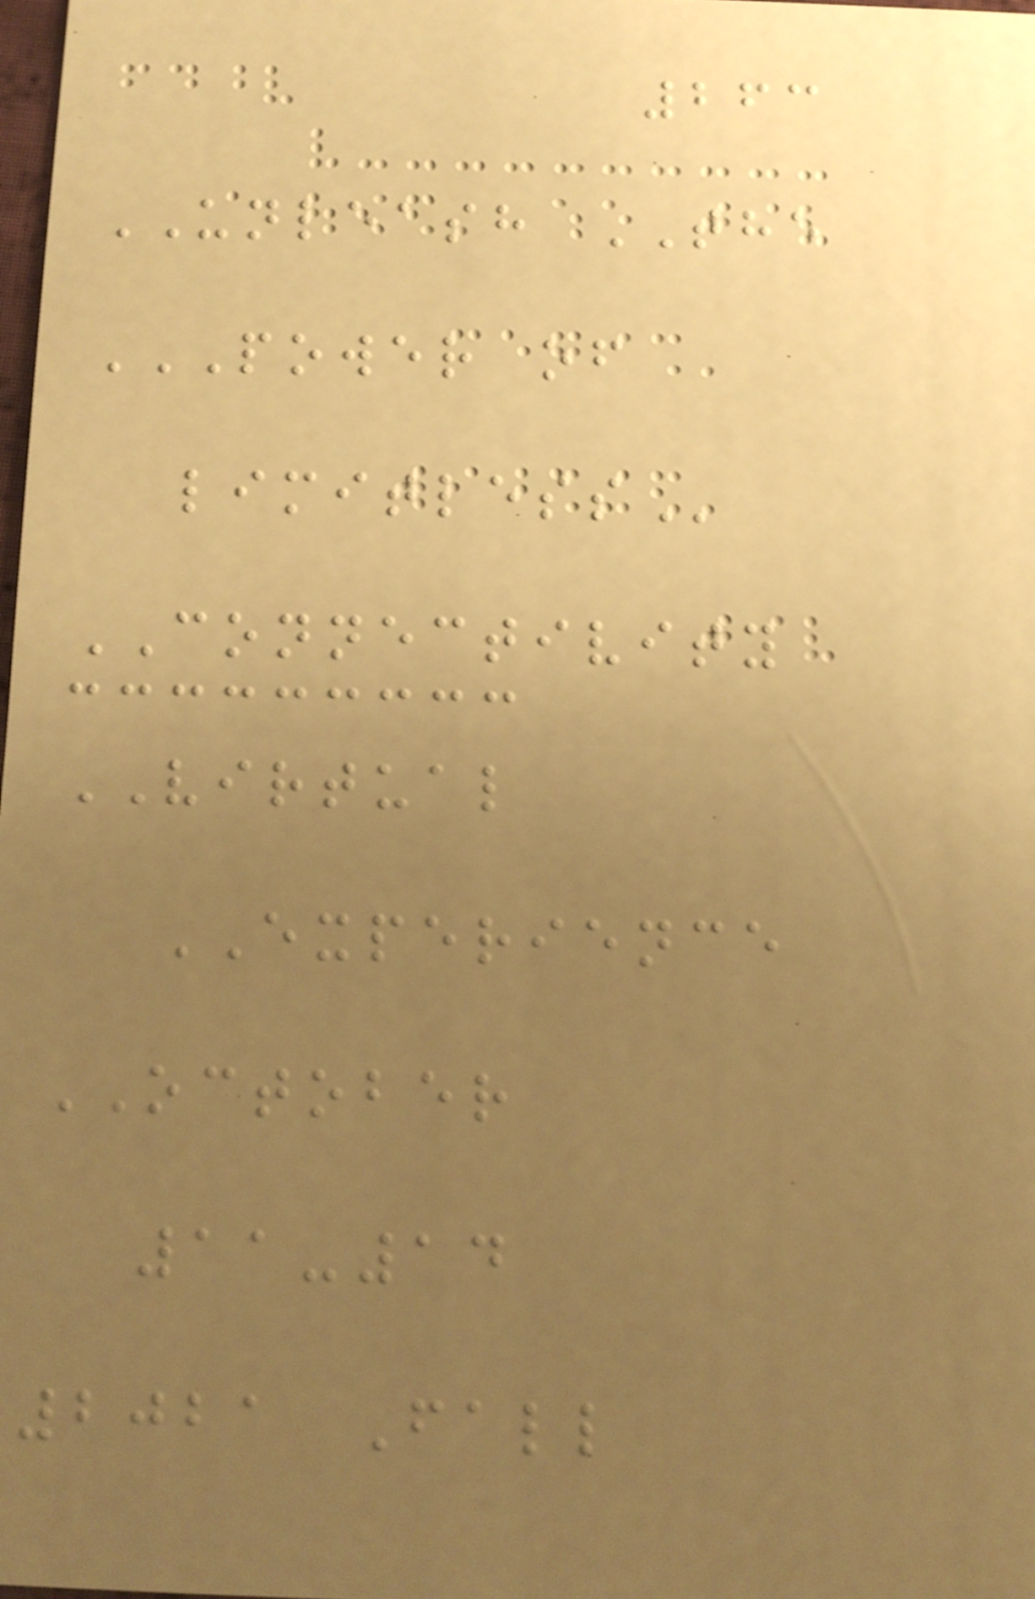263
UNLEASH THE
POWER OF
LIMITLESS
CONNECTIVITY
VIRTUAL
EXPERIENCE
OCTOBER
11-14
2021 Fall
